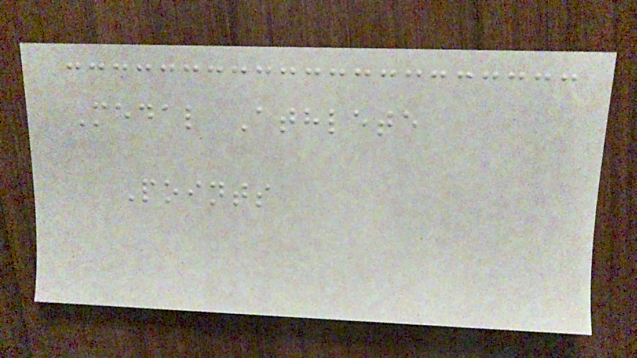Medal Athlete
Points
